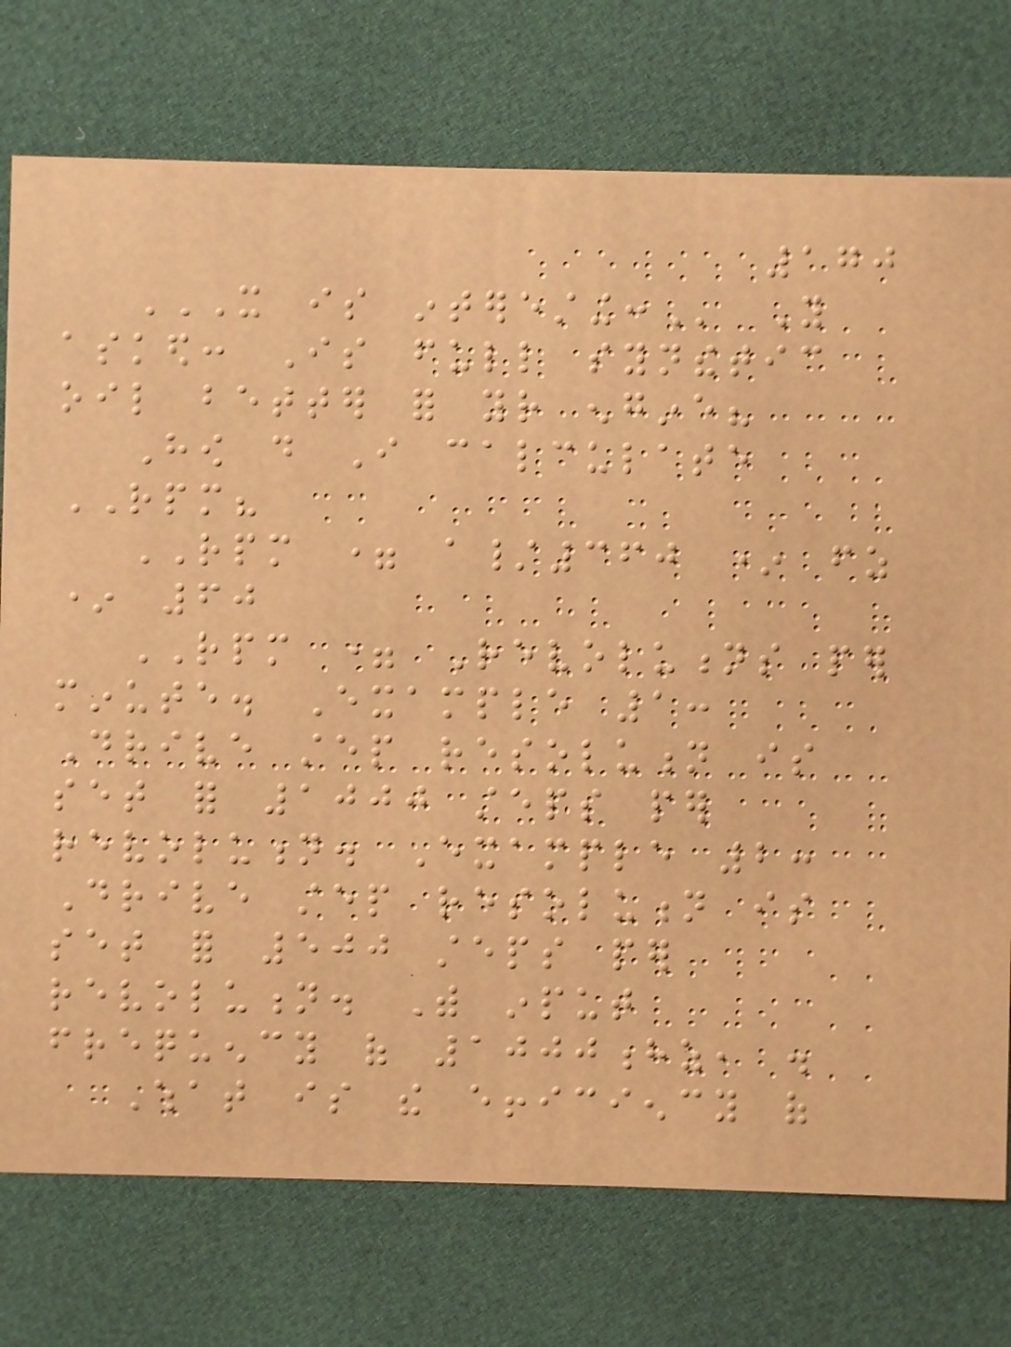170
IT IS INTERESTING: You
asked: Is full synthetic
oil better for your engine?
How do I calculate
RPM?
RPM = a/360 * fz
* 60
RPM = Revolutions per
minute. Example 1:
Drive step resolution is
set for 1000 steps per
revolution. Example 2:
Drive step resolution is
set for 500 steps per
revolution. With input
frequency of 1000hz, .
What is the efficiency of
